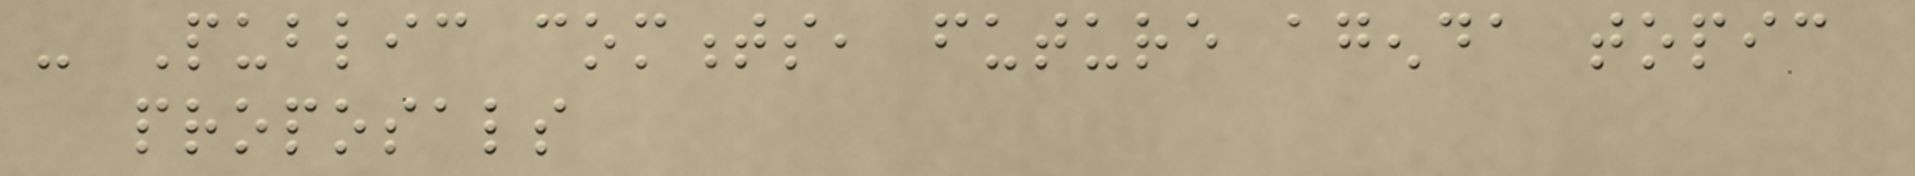- Public comments, future agenda topic
proposals
